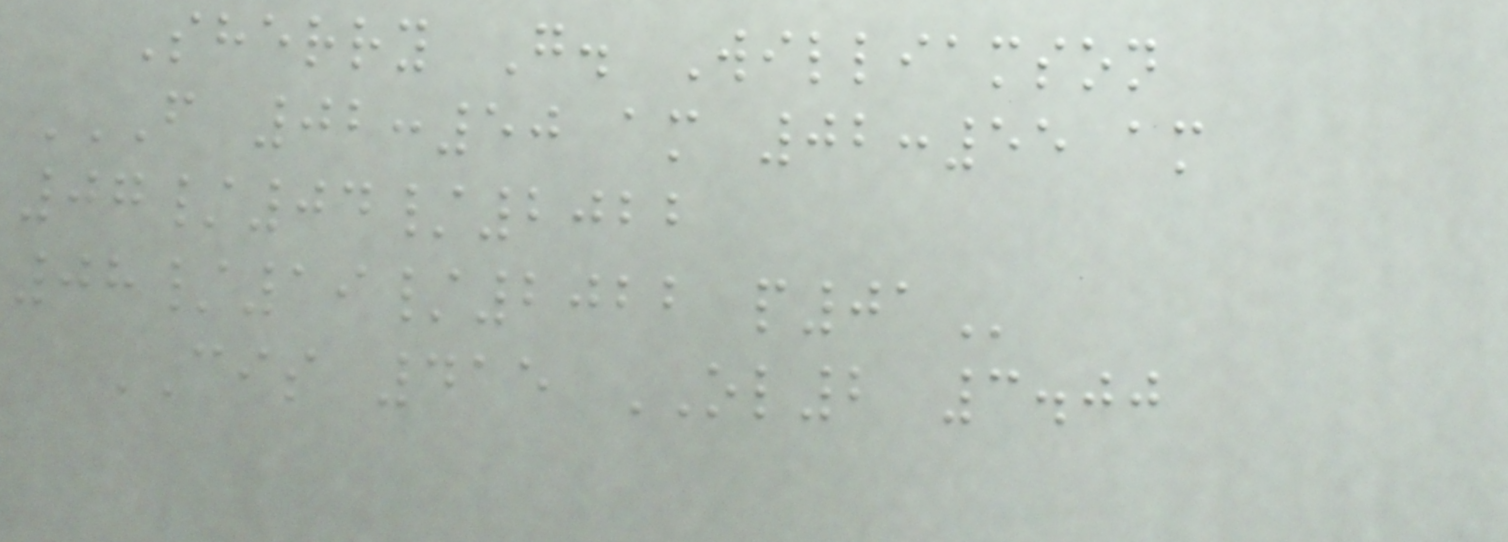Sherry G. Williamson
F 02:50 AM 02:55 AM
07/04/2022
08/19/2022 P01
CIS 415 OL2 3.00
